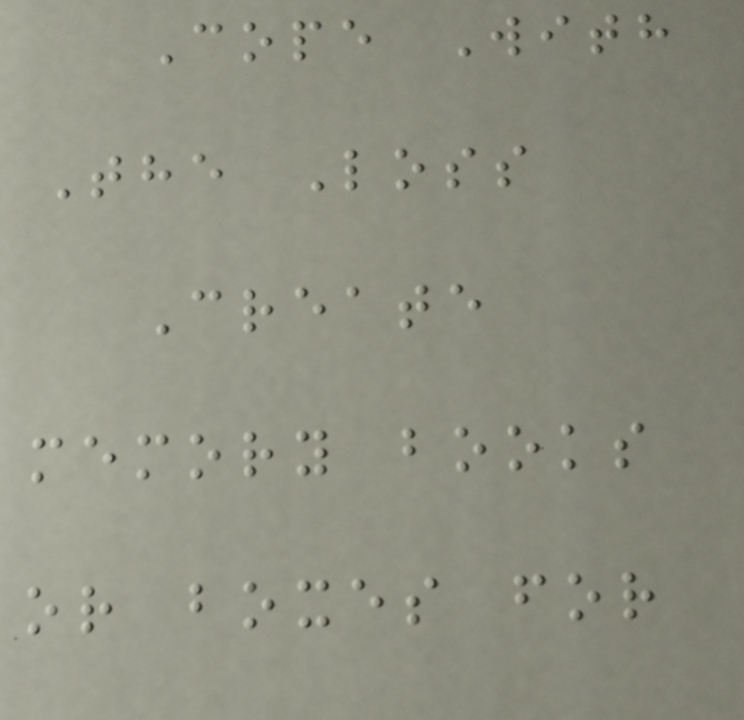Cope With
The Loss
Create
memory books
or boxes for
